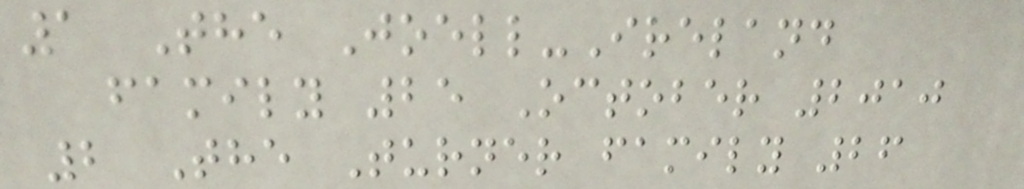1 The Joell-Ireland
family 25 October 2010
2 The Turner family 26
